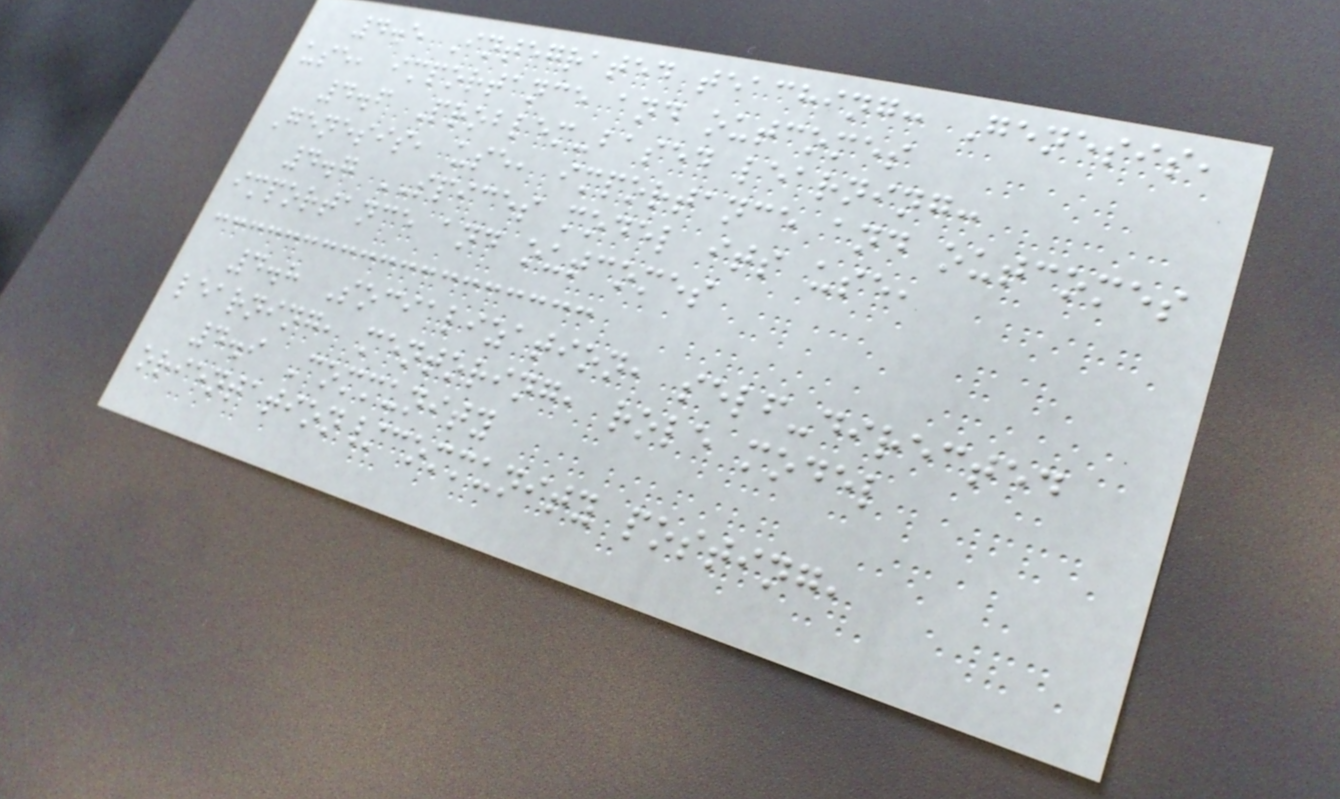4.5 Integrated teaching: Genesis,
use, importance and outcomes
4.6 Problem-based learning:
Genesis, use, importance and outcomes
4.7 SPICES model its use,
importance and outcomes
4.8 Socialization, self-directed
learning, mentoring, role model
4.9 Community
orientation/community posting,
